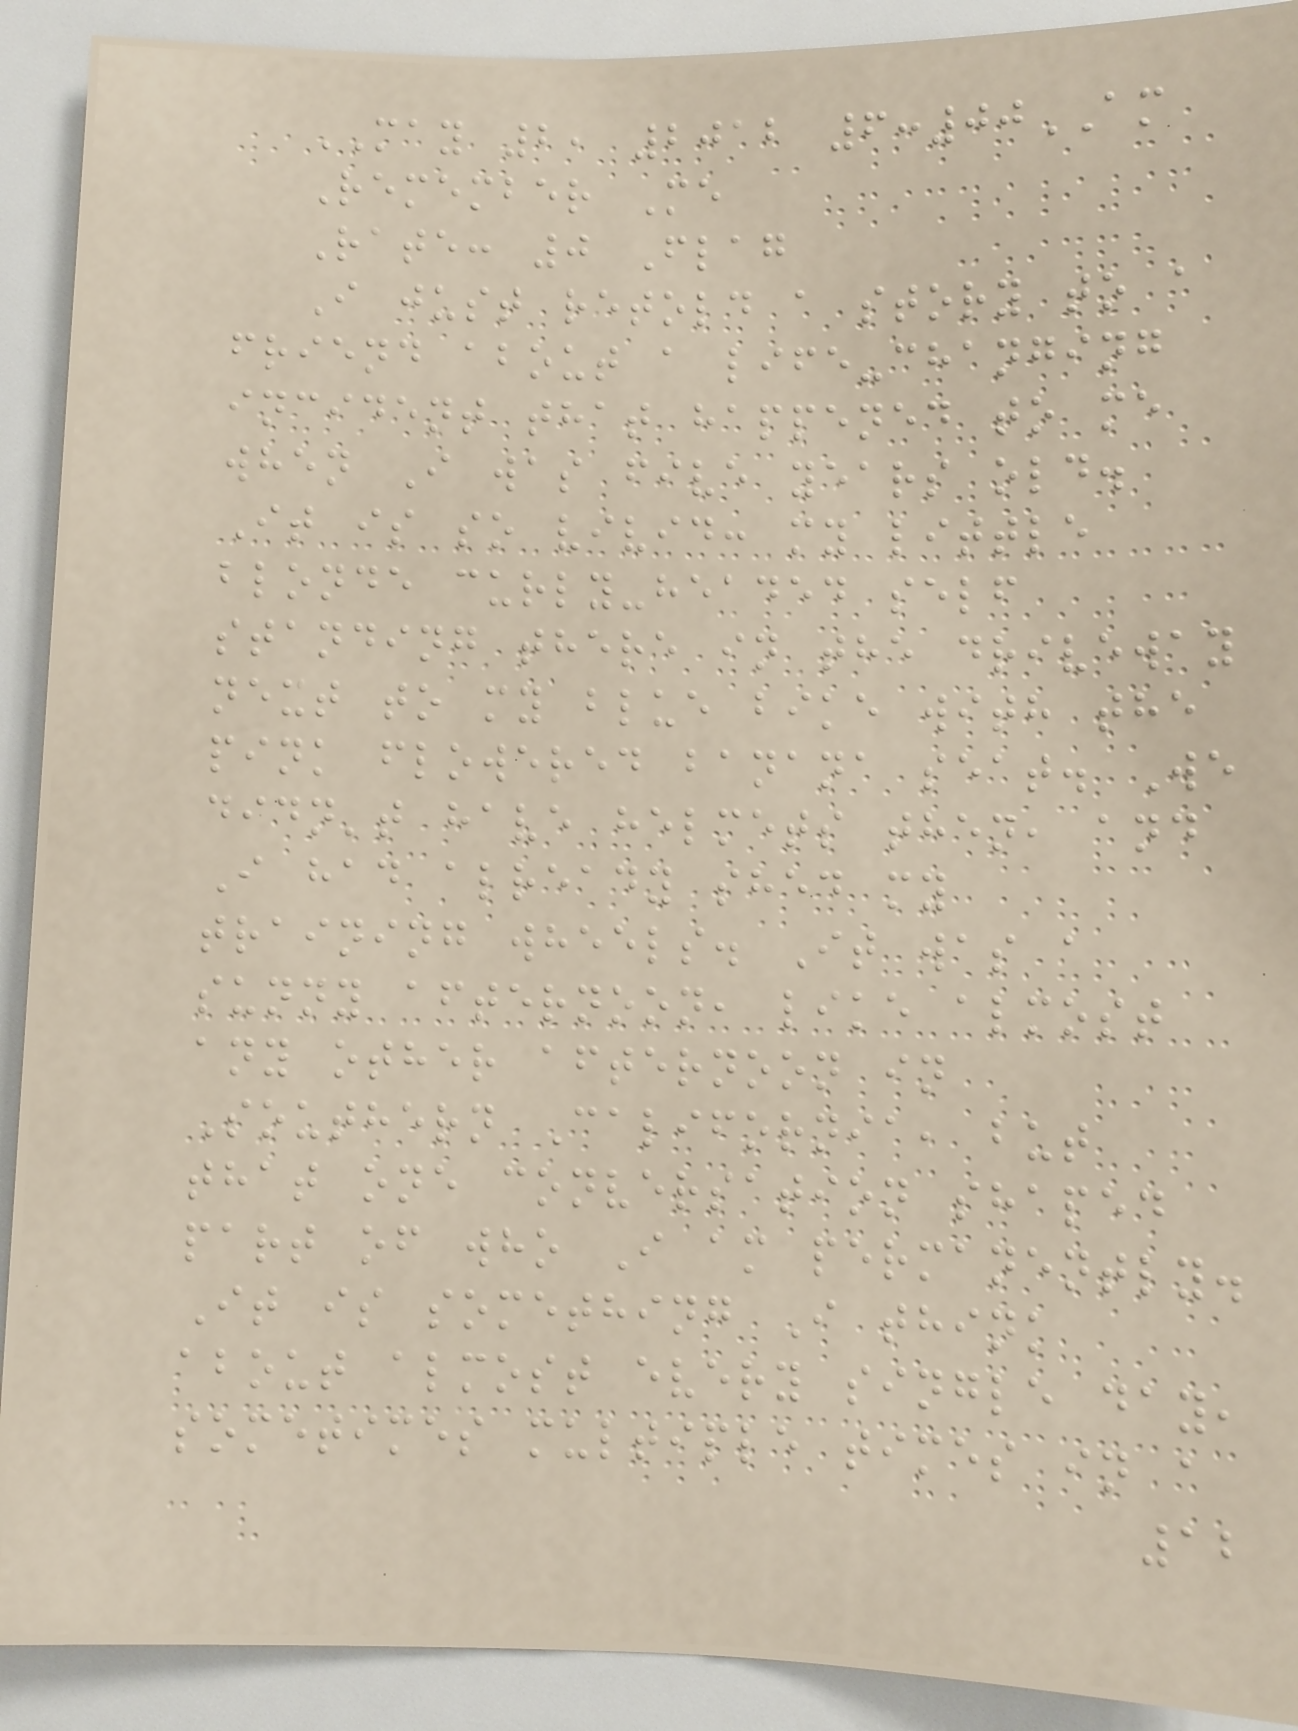MAY 2, 2012 6:00AM
Remember Me
Rate: 0 Flag
I just retold a story to a
friend about a life-changing
incident that happened to me
when I was five years old.
It is so vivid: my little
blonde curly-headed self
standing there in the driveway
next to my blue bike with the
pink flowered banana seat. We
didn't have helmets then, and
I had already shed my
training wheels. It was a
sunny afternoon, like almost
any other afternoon in
Southern California, but
that one conversation shaped
part of who I am permanently.
It is something I think
about almost every single day,
sometimes multiple times in a
12
